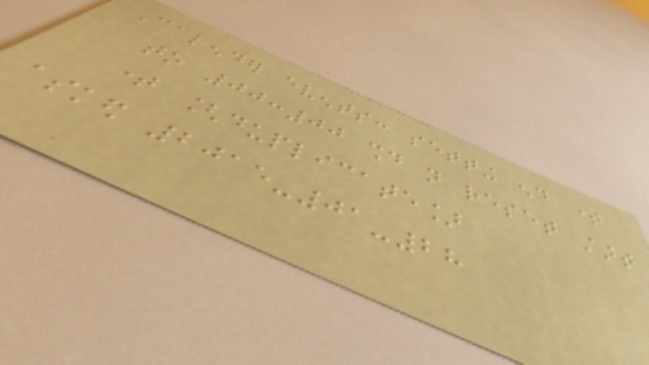Calender events: setting end time
to 00:00 should not reset start
time [duplicate]
asked 2015-01-28
